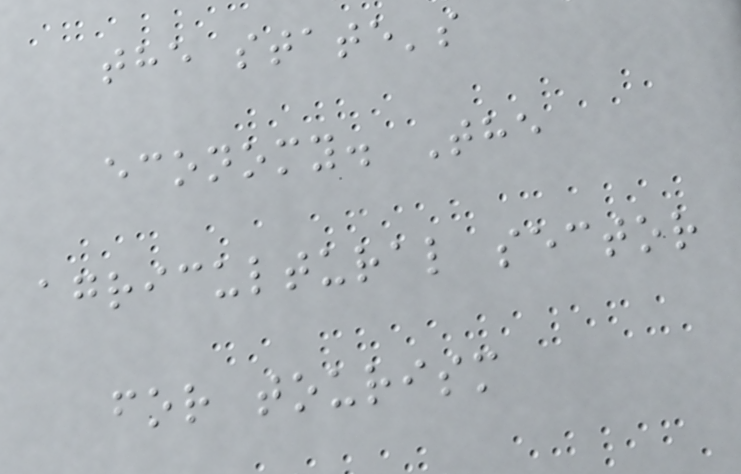the state's
economy. The
agricultural sector
for tourism
